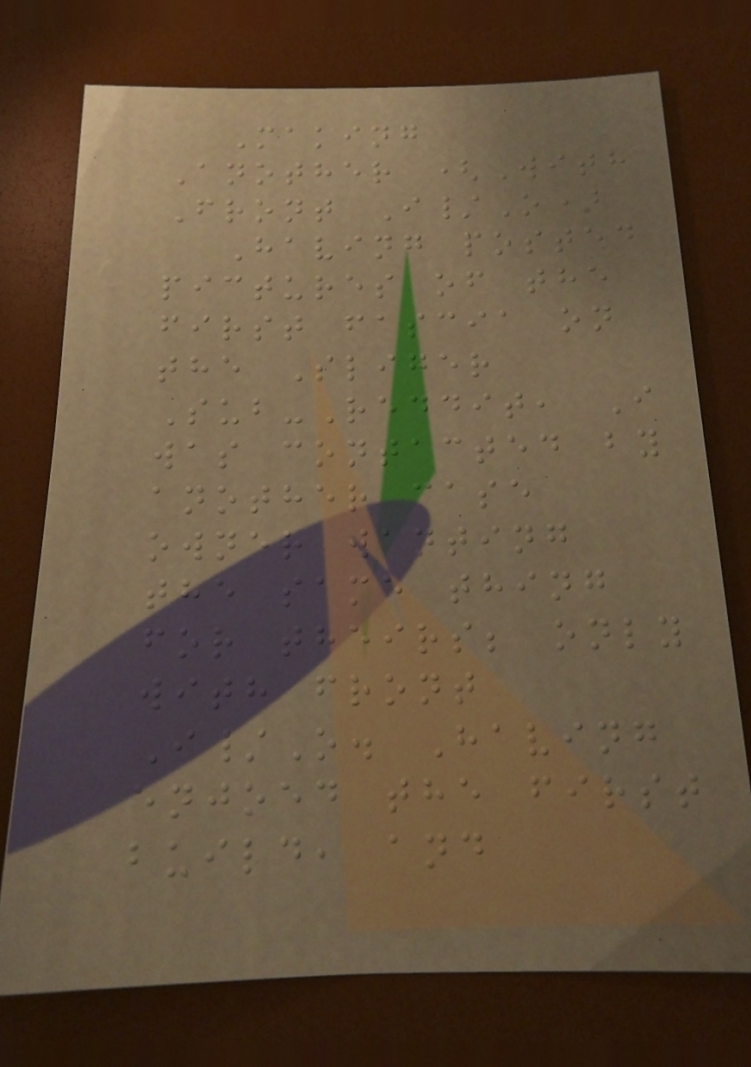Making
Another (With
Front I/O)
Having posted
pictures of the
first fascia on
the Sliger
Sub-Reddit, I
was contacted by
another case
owner wanting
the same thing
for theirs; only
with front
I/O. Having
enjoed the first
build, and
